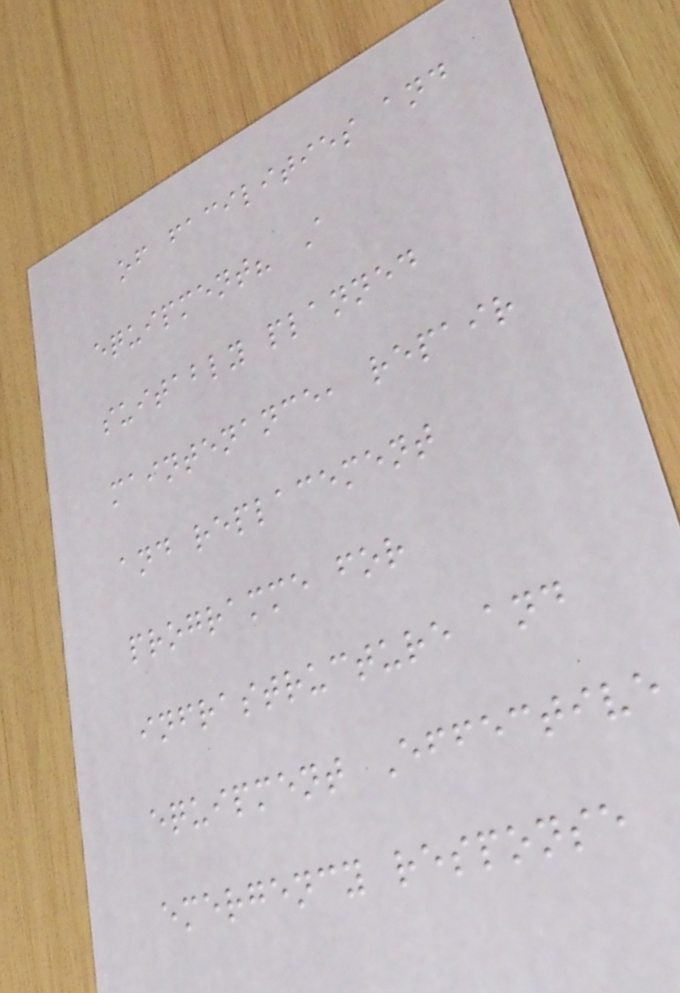of facilities and
equipment? A
suitably planned
maintenance, repair
and replacement
programme for
infrastructure and
equipment Effective
emergency response
